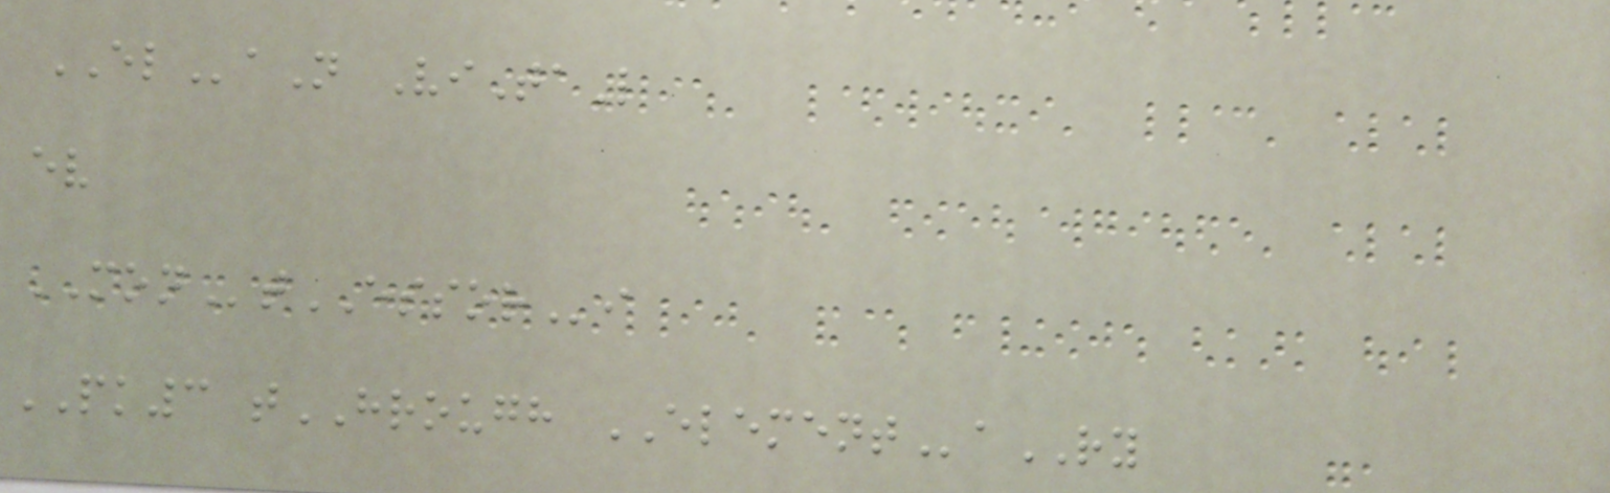ELaN ViTaL
ev
MONtESSORi
PK3 tHROUGH ELEMENTaRY
